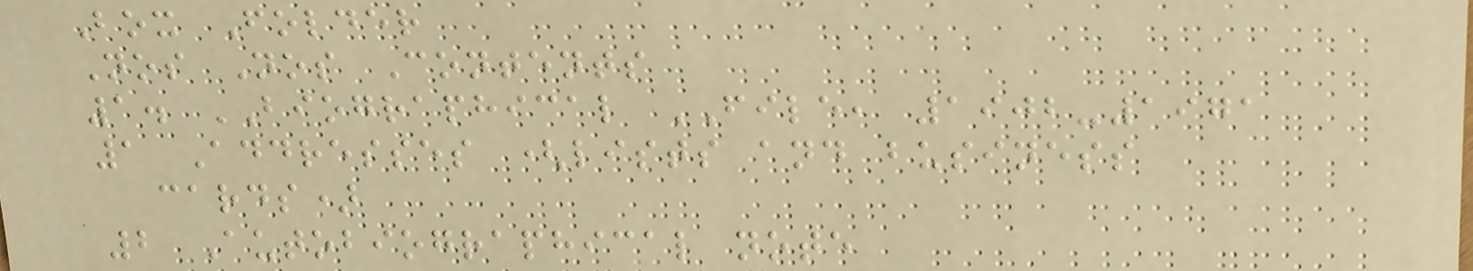Box Folder
Nos Nos Contents
1. BIOGRAPHICAL FILE, 1902-1971
1 Addresses (lists and business
cards)
2 Autobiographical note
